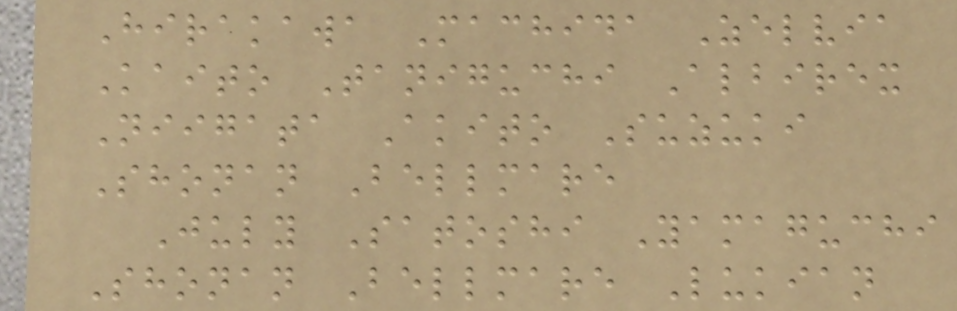Hirakawa Machida Zelvia
Kaito Taniguchi Albirex
Niigata Akito Suzuki
Shonan Bellmare
July Satoshi Yamaguchi
Shonan Bellmare Lukian
